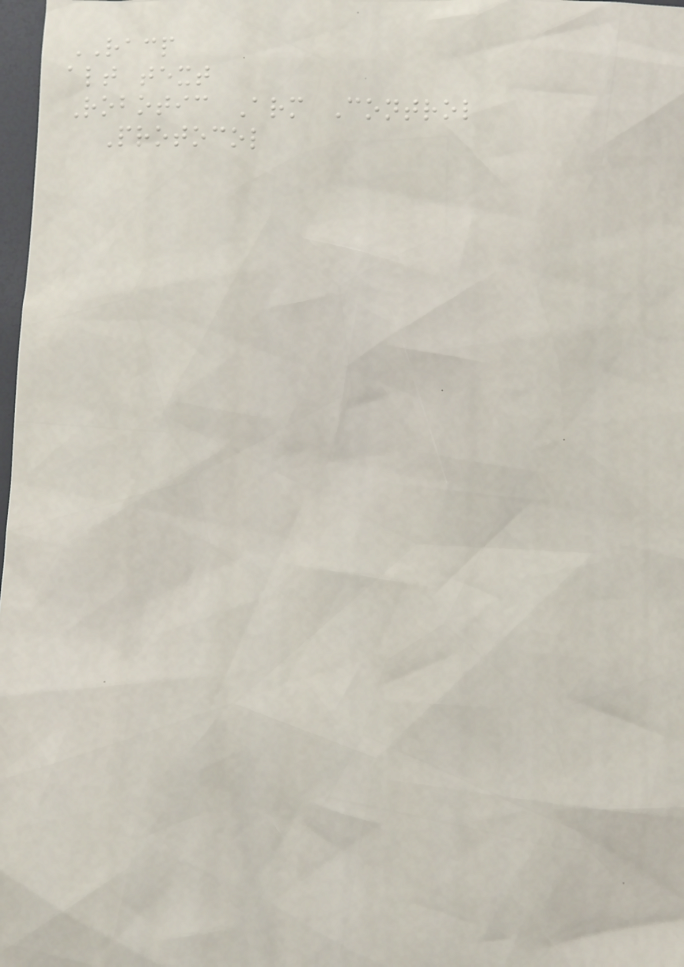RACP
alt text
Robotic Arm Control
Protocol
